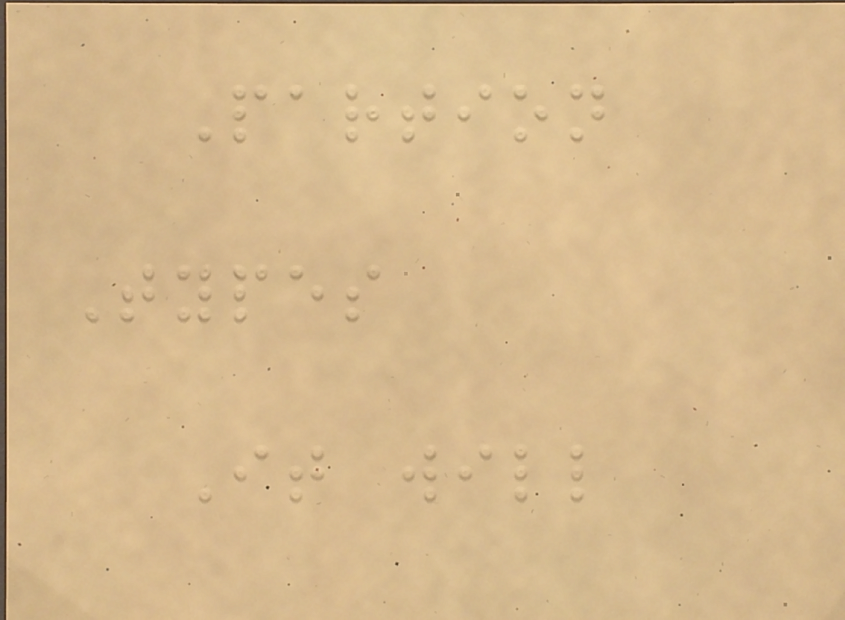Partion
Types
It will
